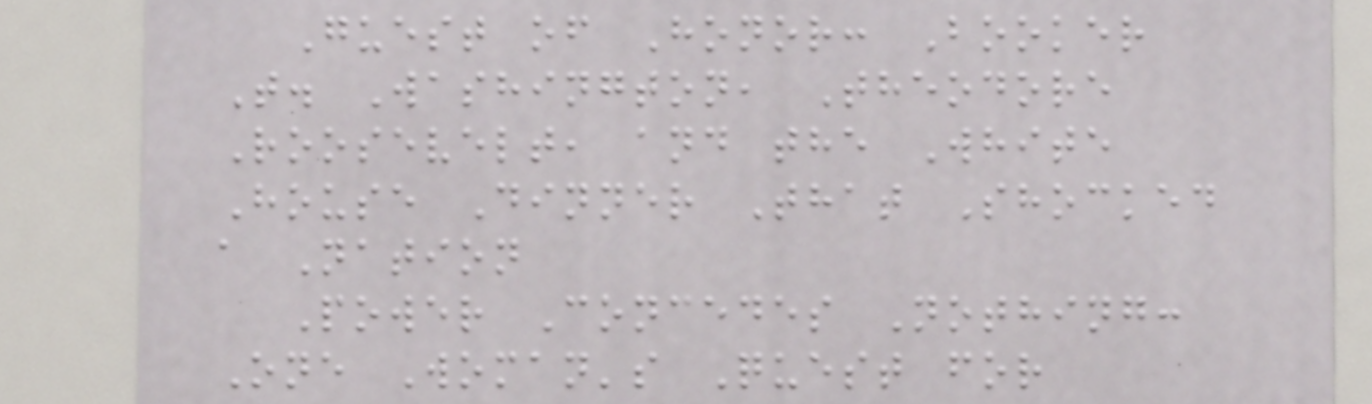Guest of Honor: Booker
T. Washington, Theodore
Roosevelt, and the White
House Dinner That Shocked
a Nation
Power Concedes Nothing:
One Woman's Quest for
